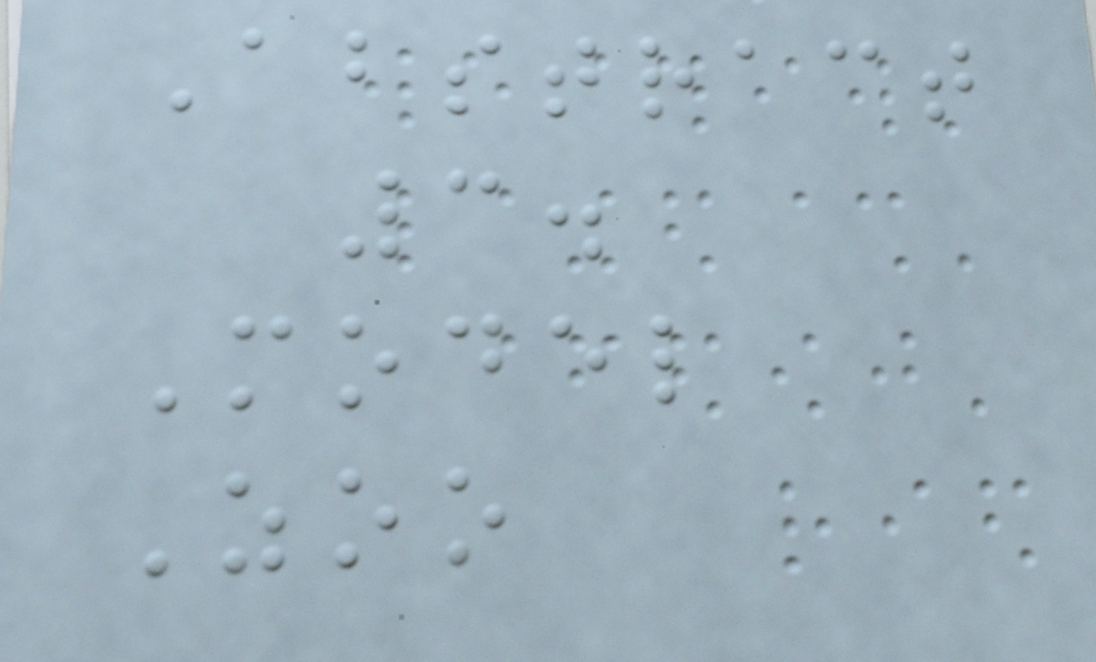Abstract
3.
Model
Zoo
